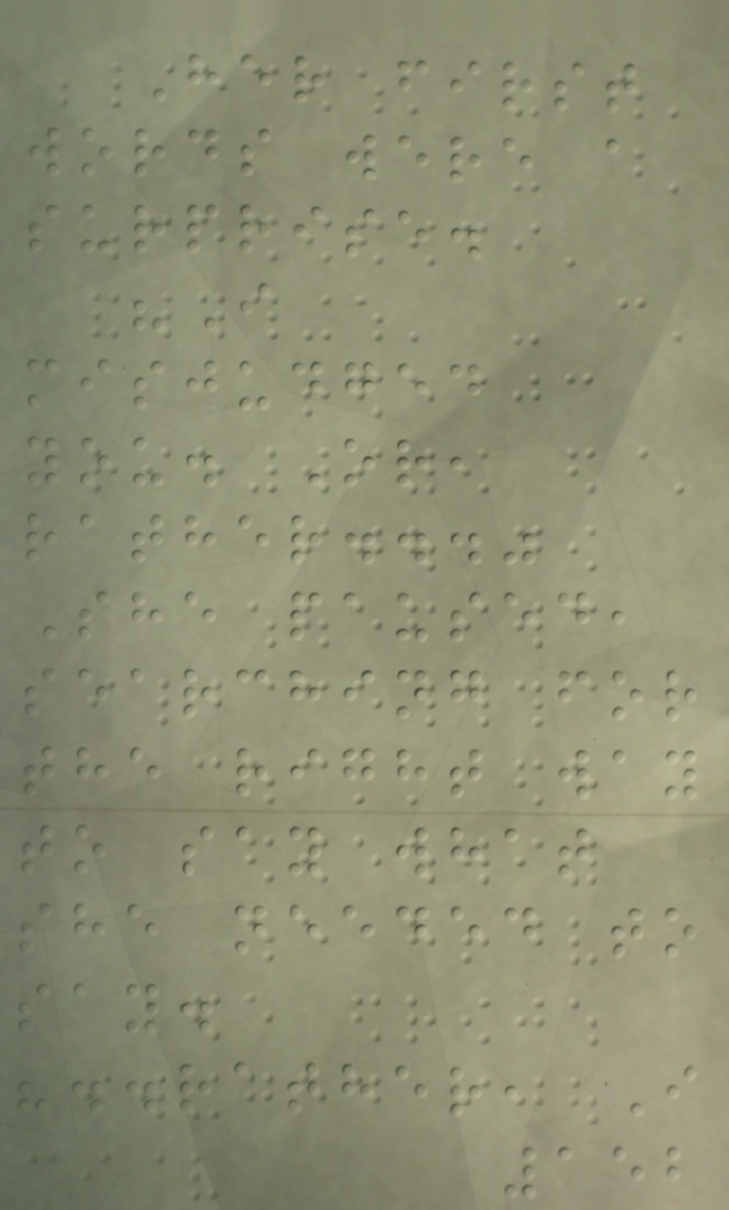Her first
words were a
surprise.
"I
misjudged
you. Or,
rather..."
She paused,
searching for
the right way
to say what
she needed to
say.
"..rather, I
152
